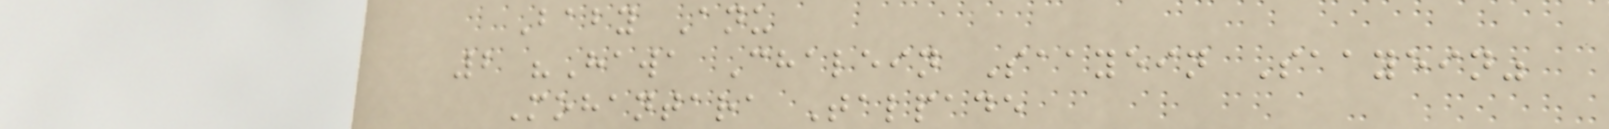Baby Anu
2 "Hawa Chalein Saayein Saayein"
Mohantara Talpade
